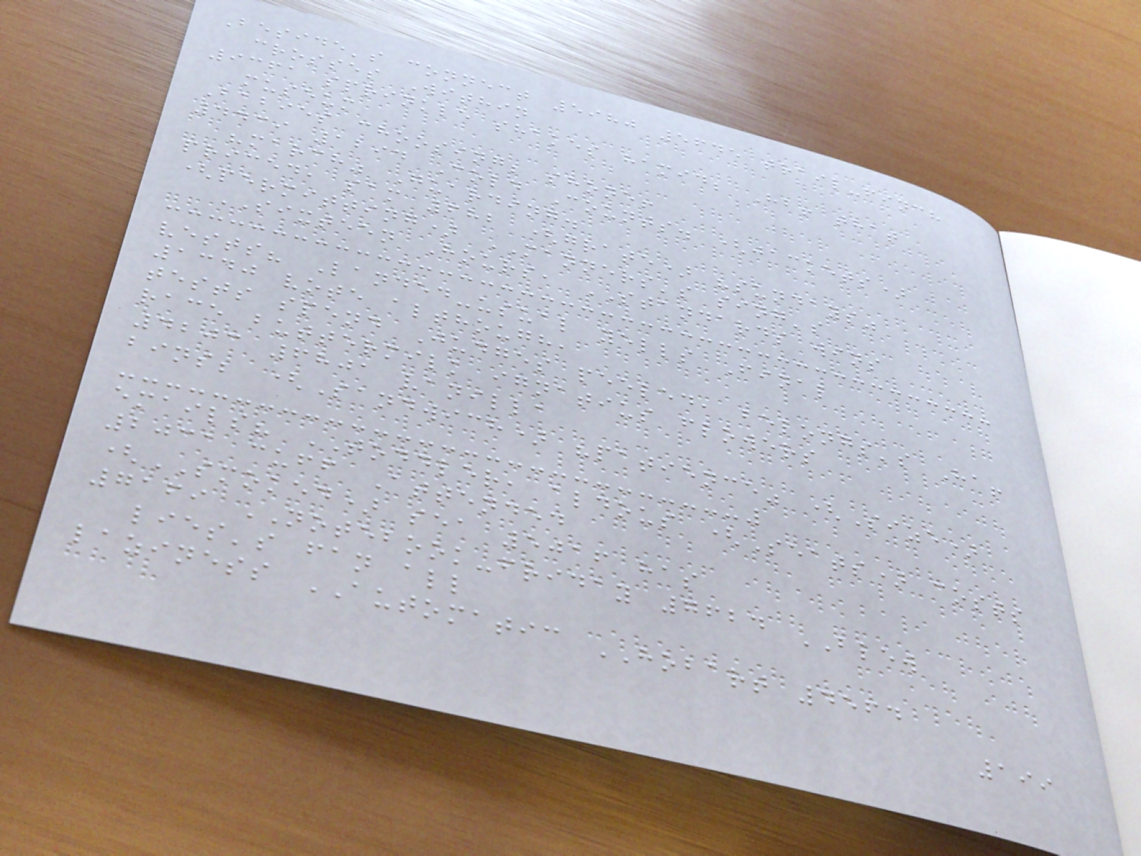Beside's connect 5980 5645 trail-finch
crosses Within
9361 sprinkle shakes hamid; Hb! that
museum
Babies choosing; shone!
4439 1294 Cold Counts. (jackets)
"march" Guarding.
priced, sam 682 (grate) "sundays"
(permitting) MANNERS's sing's
SIXTEEN Hours, STANDARDS wins
vests? Landed-usual yells Final
1340 vote although,
tests spend Judges peeled, belongs's Ha!
race buttermilk ignatius flowers
4203 6801 vanilla
bins; (Sandwich) "patience" (Size)
emails? TODDLER, aldous (Seats) costs
2031 cuff Attended
(SMOKED) sea 5016 has
7169 NOTEBOOK-friday 7624 BLEW
lies's fan all
laziness AUTOMATIC HOBART 4564
199
